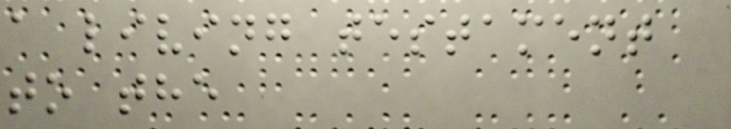a living testament
to the
